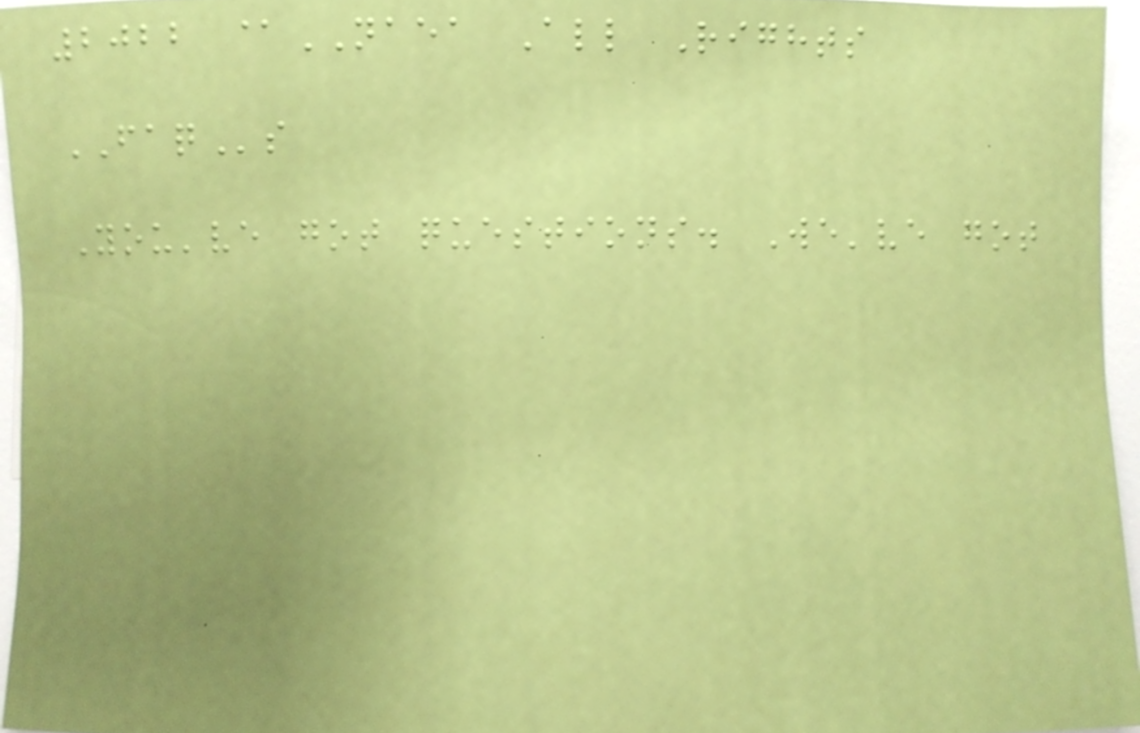2022 @NAEA All Rights
FAQs
You've got questions. We've got
